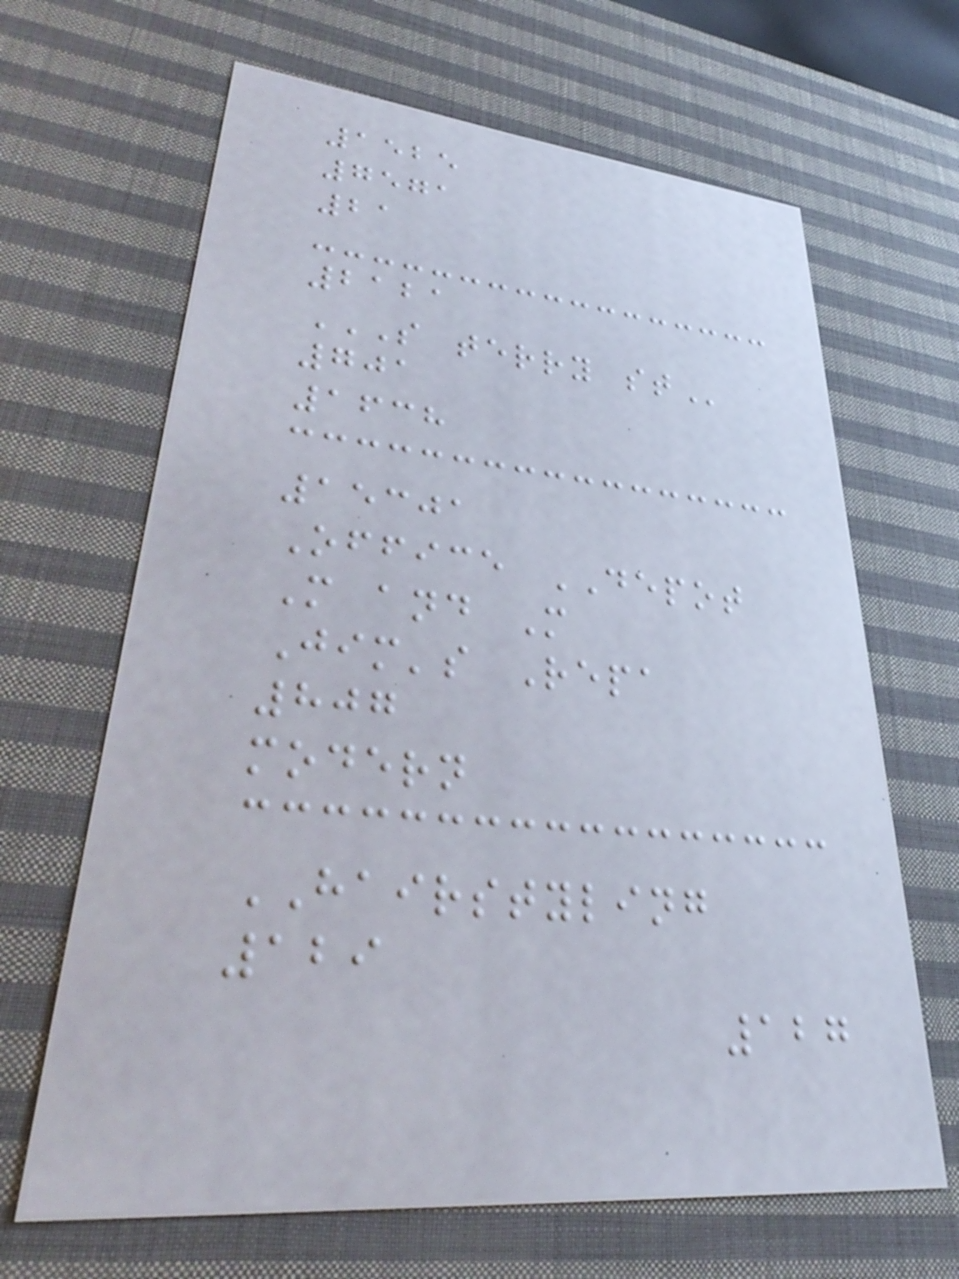1525
7571
21
2121
S TERRY ST
701
1638
15301
Office DEPOT
M and M
Jim's Repa
807
modern
HAIRSTYLING
129
127
